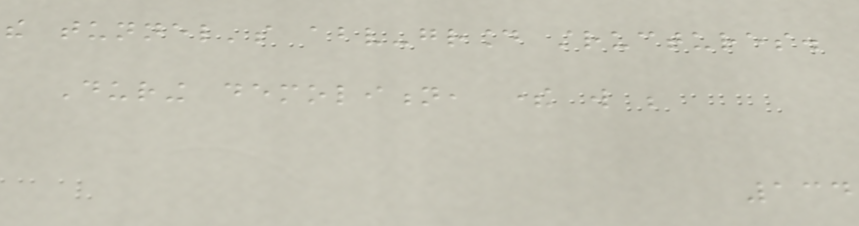the tunnel's above-ground structures.
During demolition, there will be
134
